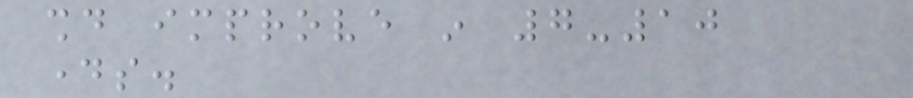should improve in 7-10
days.
